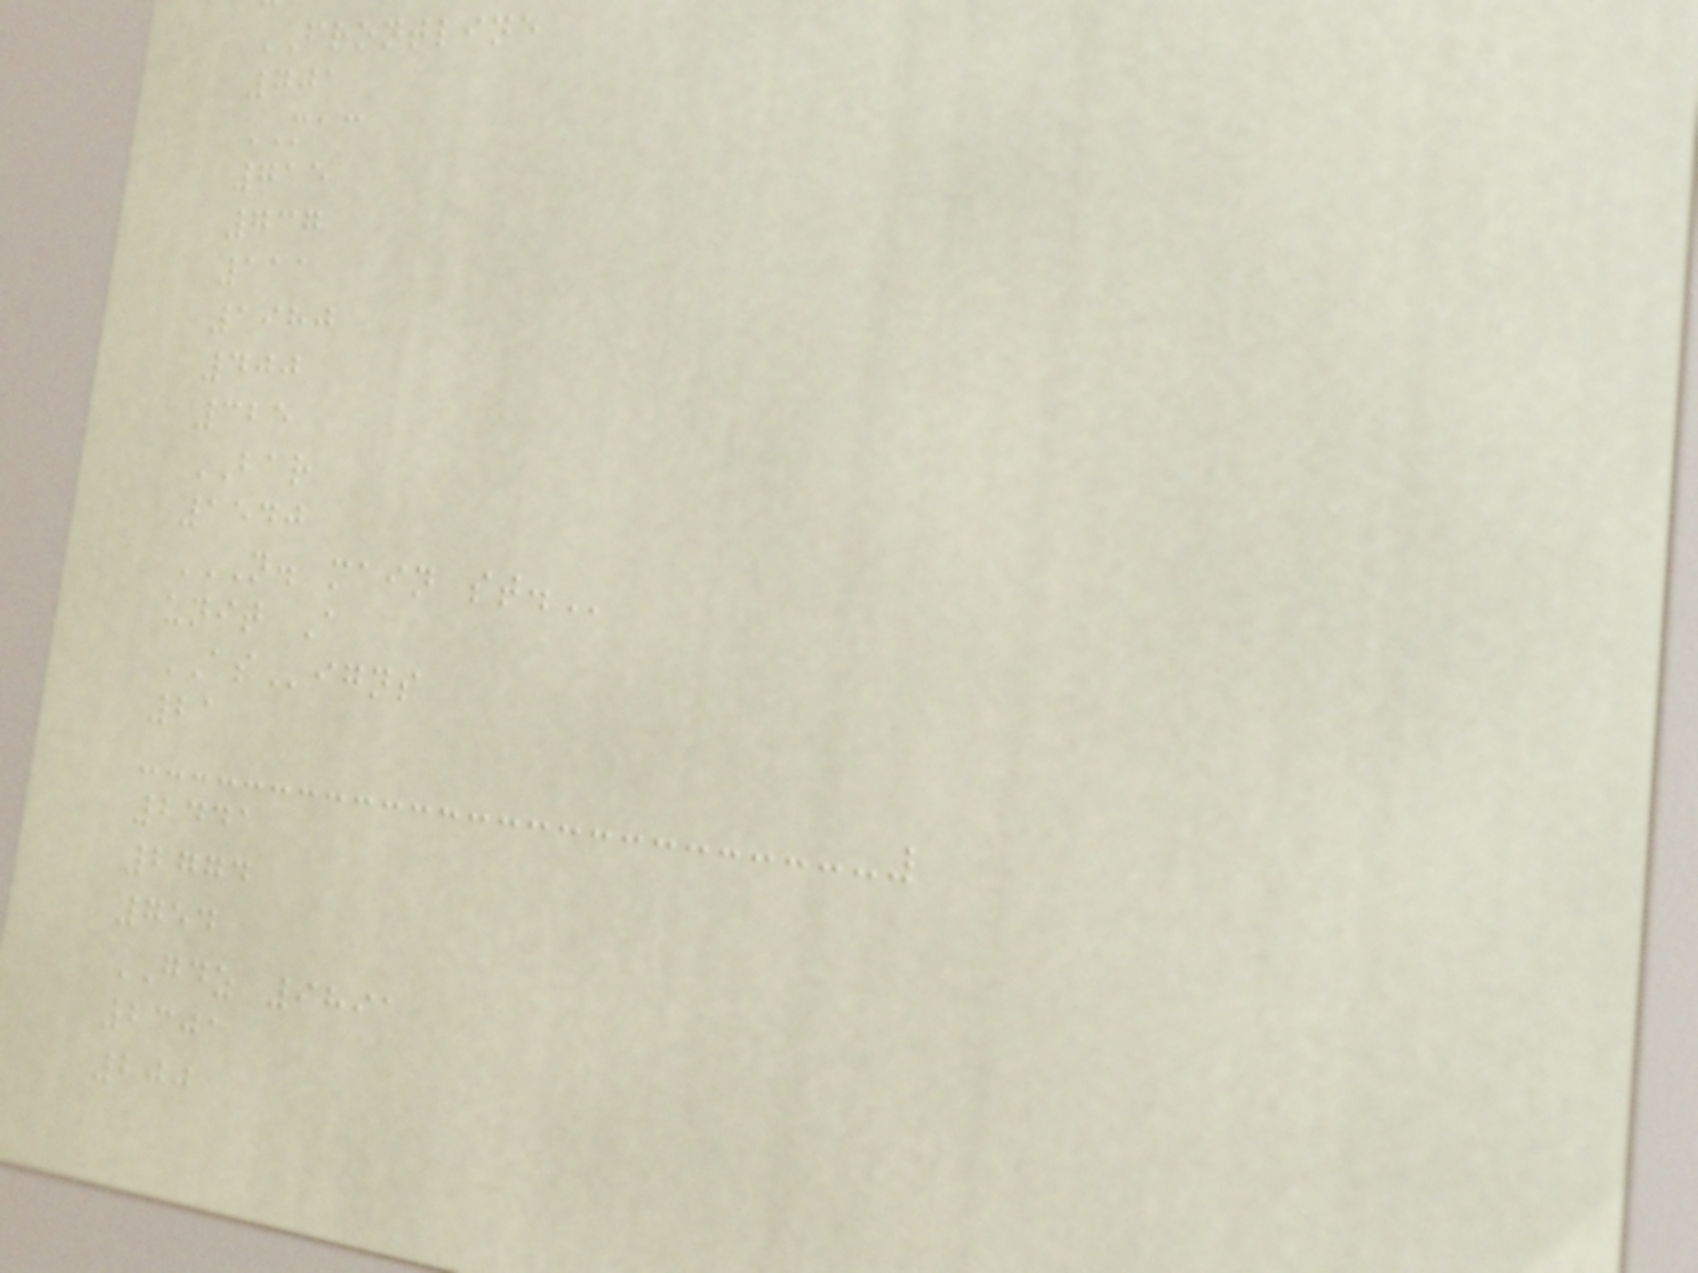FRONTLINE
701
MAC
715
737
111
1980
400
325
BAR
1540
N. MAIN ST.
unit A
ASigns
21
2441
2774
754
GDZ 9891
2301
200
